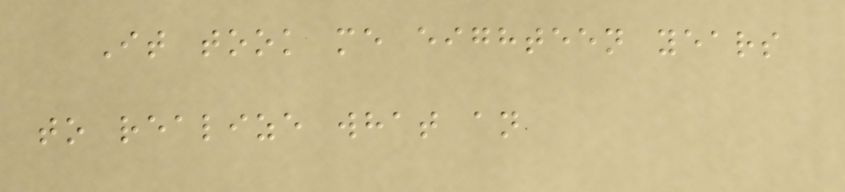It took me eighteen years
to realize what an
